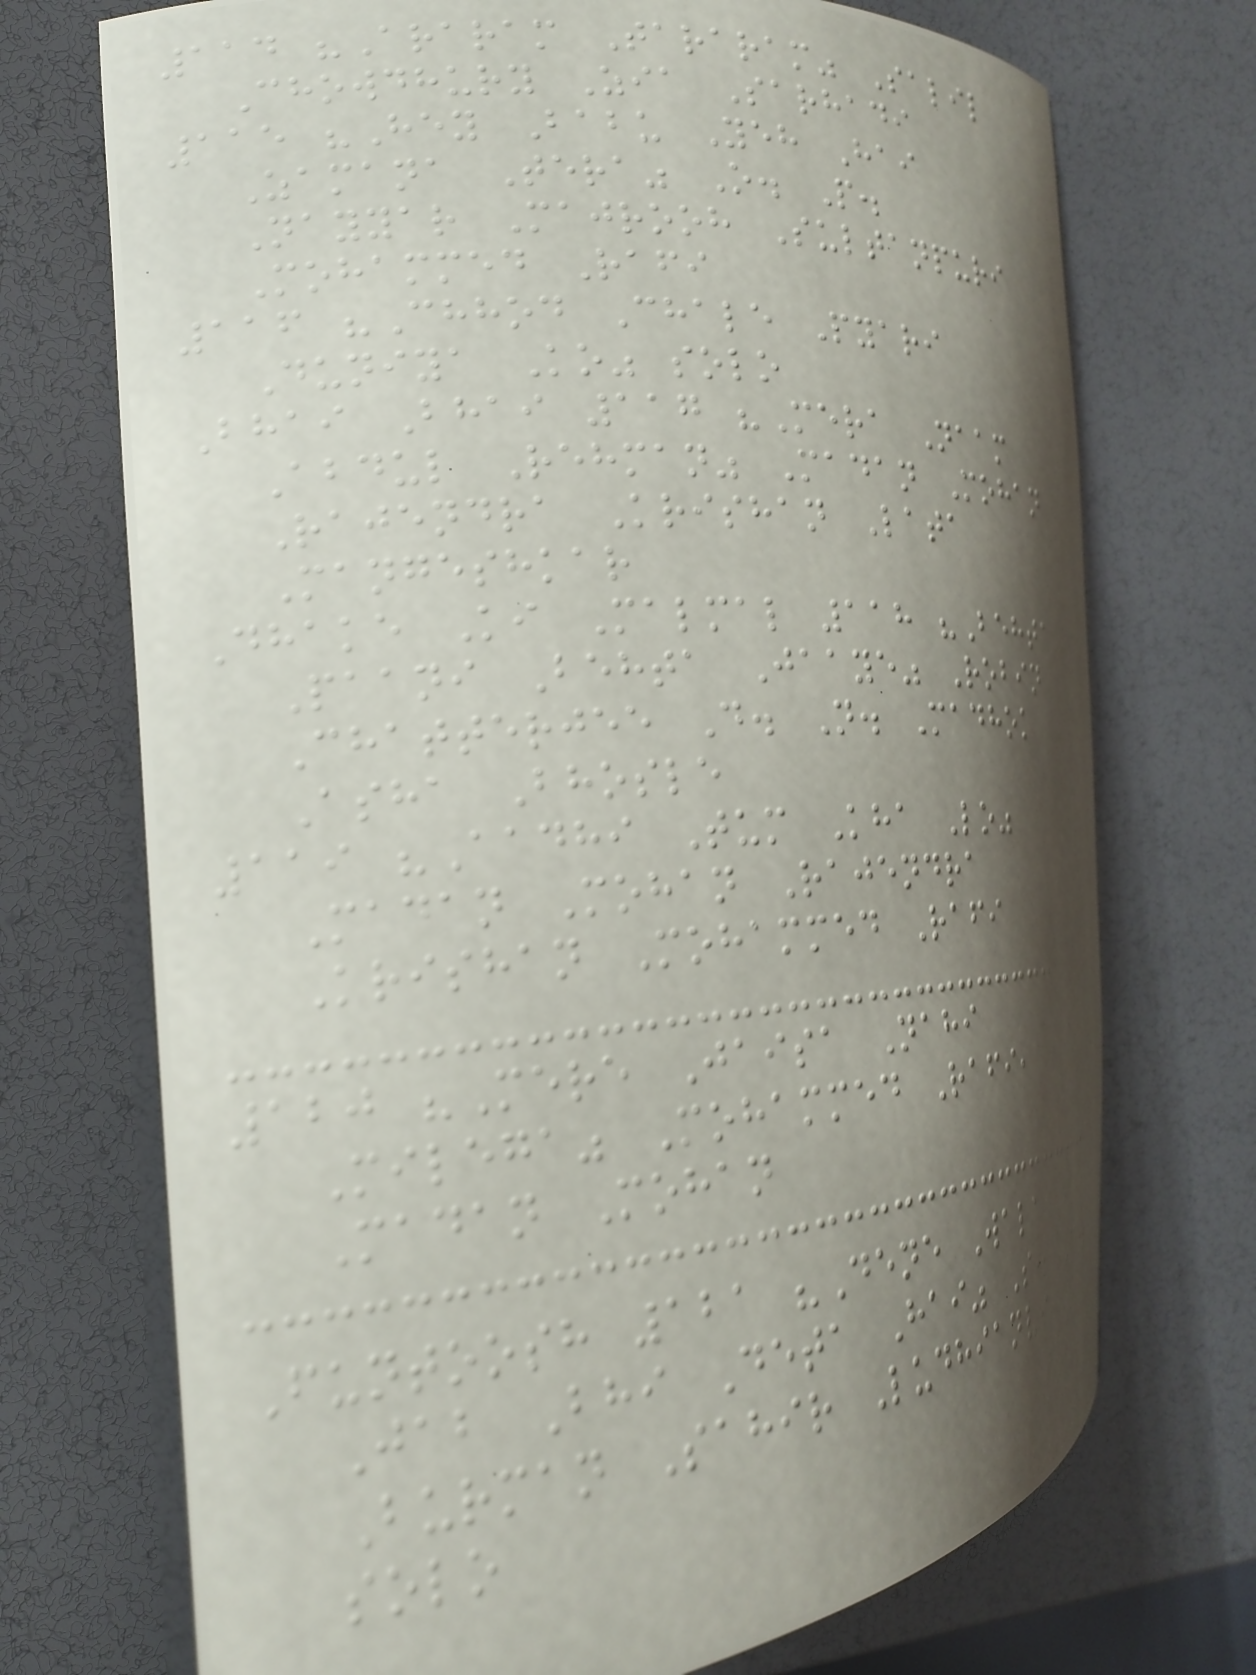114 "Araram Tararam" Salil
Chowdhury Zia Sarhadi
115 "Hey Babu Yeh Hai
Zamana Tera" O. P.
Nayyar Majrooh Sultanpuri
Mohammed Rafi
116 "Chhod Chale Pyari
Duniya Ko" solo
Bhai Bhai 117 "Mera Naam
Abdul Rehman" Madan Mohan
Rajendra Krishan Lata
Mangeshkar
Dhake Ki Malmal 118 "Behta
Paani Behta Jaaye" Robin
Chatterjee D. N. Madhok
Asha Bhosle
119 "Aadhi Tum Kha Lo"
Madan Mohan Rajendra
Krishan Mohammed Rafi
120 "Mere Jaisa Nahi
Milega" Mohammed Rafi,
Madan Mohan
Funtoosh 121 "Dene Wala
Jab Bhi Deta Hai" S. D.
Burman Sahir Ludhianvi
solo
